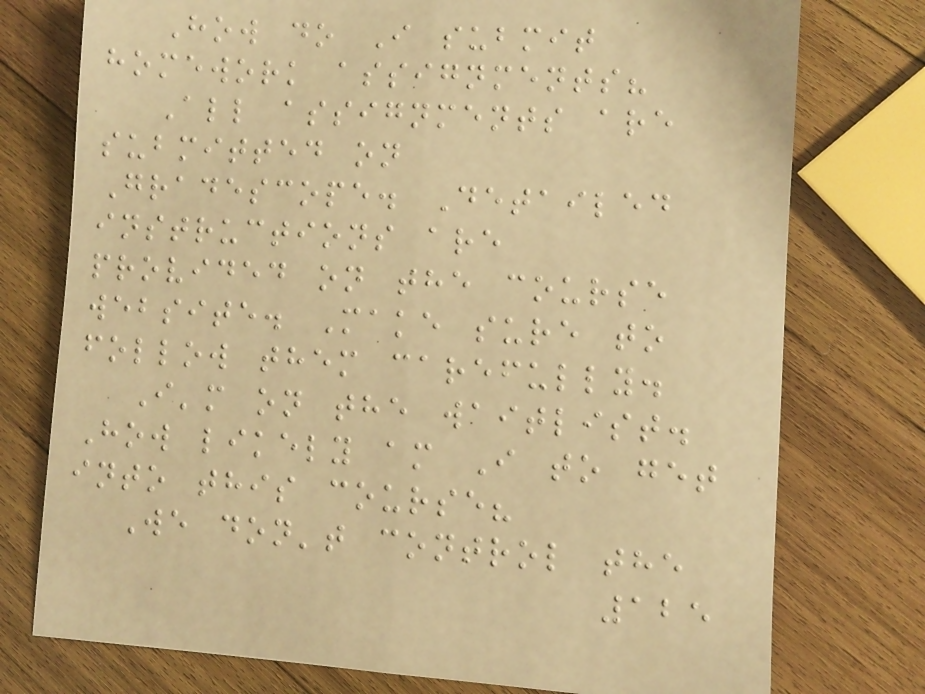How do I submit
homework assignments?
All assignments are
submitted on
Gradescope. Detailed
instructions are
provided on the course
website. Make sure to
follow them carefully.
I'm on the waitlist.
How likely am I to get
into this course?
We don't control the
125
